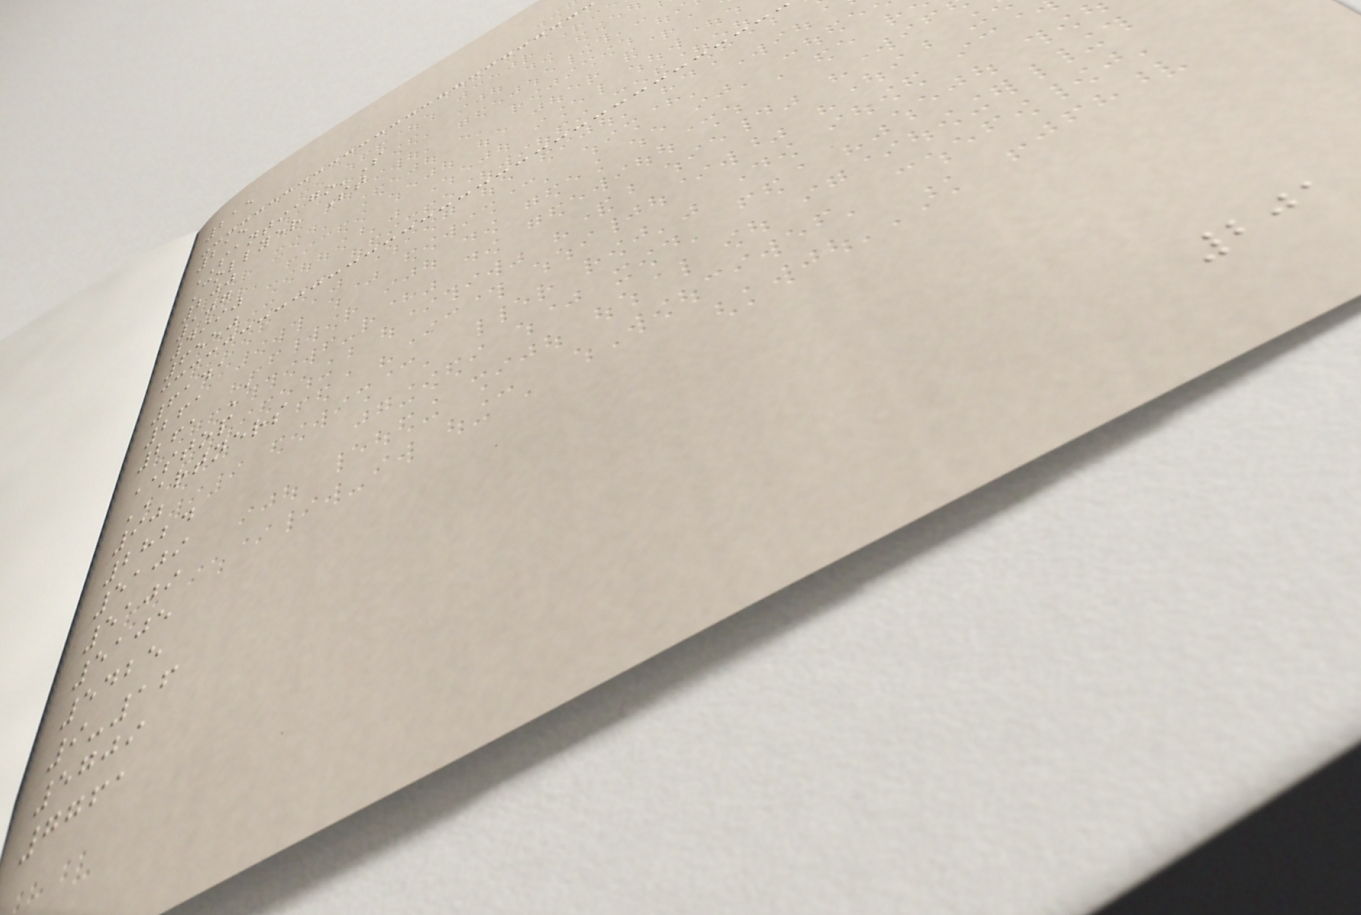215
215
SANTIAGO'S
Collyer St
200
107
4990
6550
6141
261
261 A
STOP
ARTNERS
90
2824
5109
5109
5105
5425
9-16
5709
7761
201
